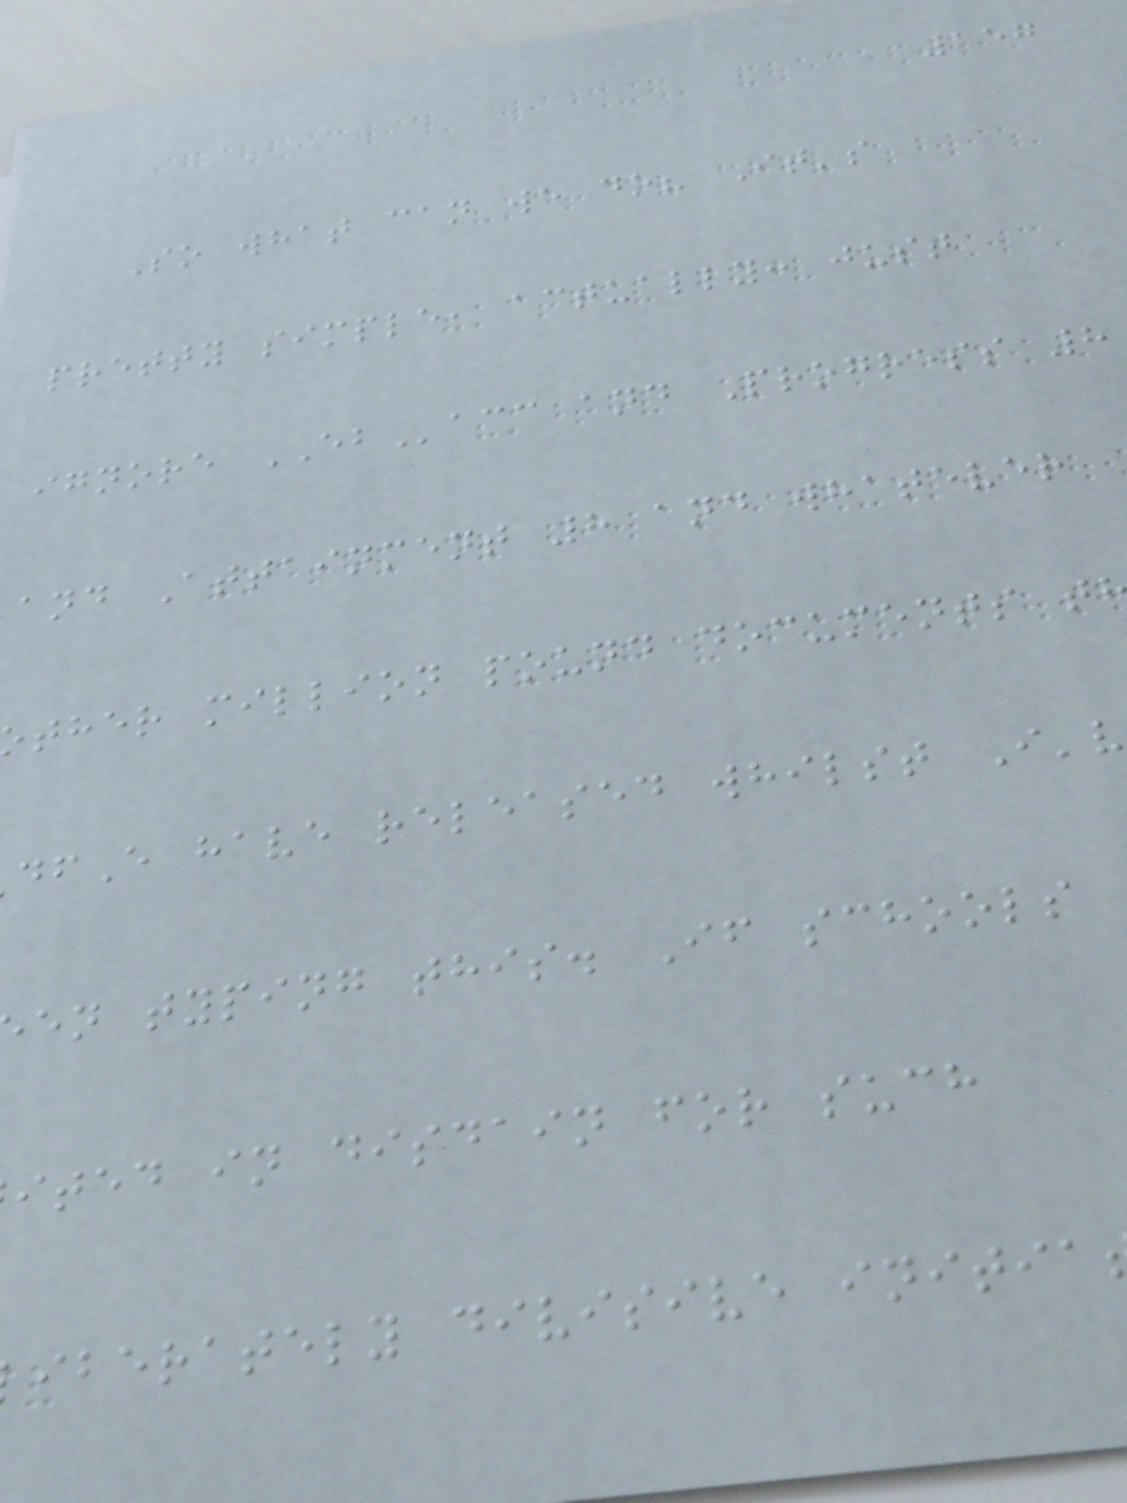157
So what can we do? It's
pretty simple, actually: just
ignore EBacc and Progress 8
and Attainment 8 and whatever
ther million pound documents t
fE have released whilst I'v
en typing this. If schools
ited in disdain for such
iberately divisive initia
